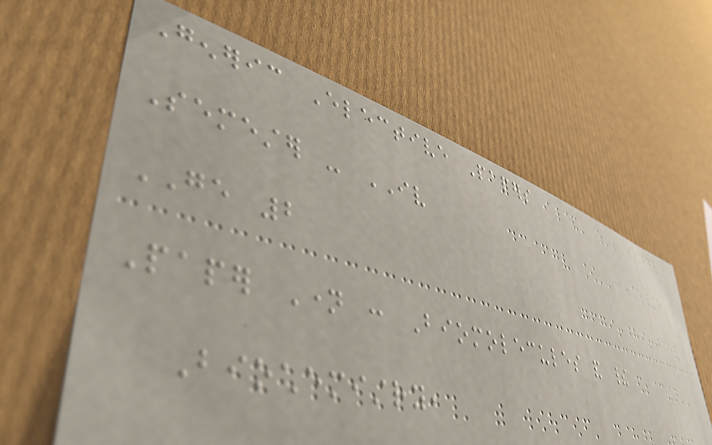Generic Elective Papers
Semester - IV
GE 2
Paper Name : Biomolecules and their
Biochemistry,
